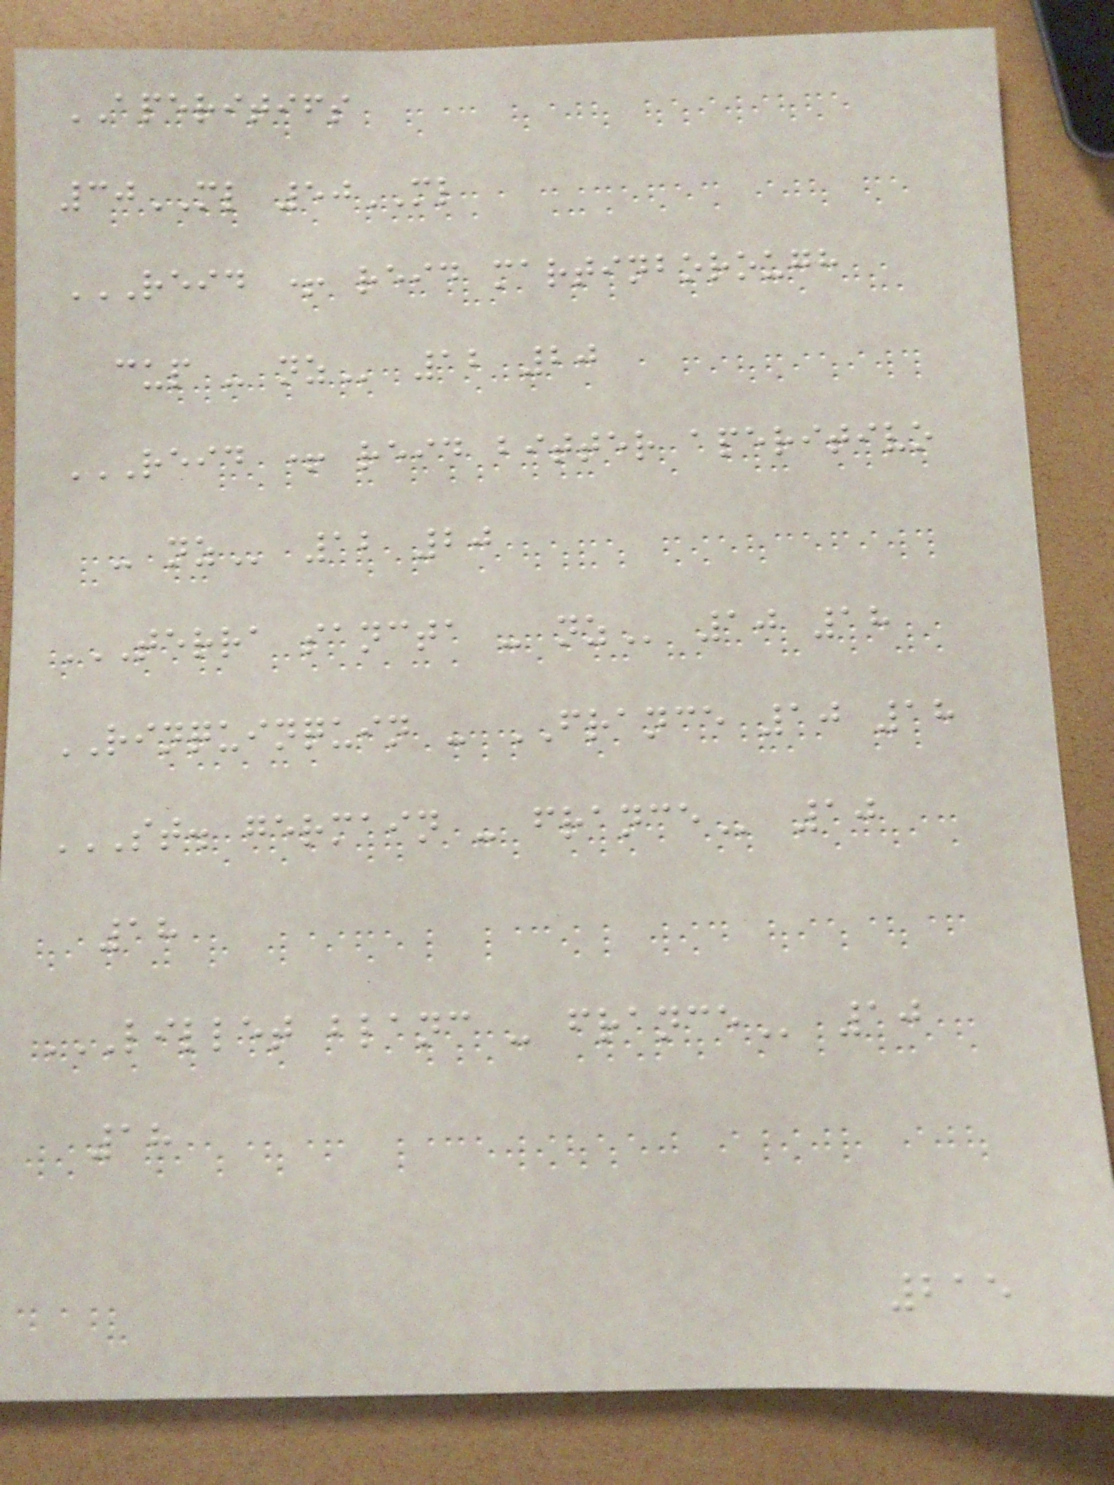APERITIFS
30ML 50ML
REID + REID MARTINBOROUGH
CUP - NZ 12 20
REID + REID BITTER APERITIVO
- NZ 12 20
TERRA SANCTA - NZ 10 18
RINQUINQUIN - FRANCE 10 18
ST. GERMAIN - FRANCE 10
18
LILLET BLANC - FRANCE 10
18
215
